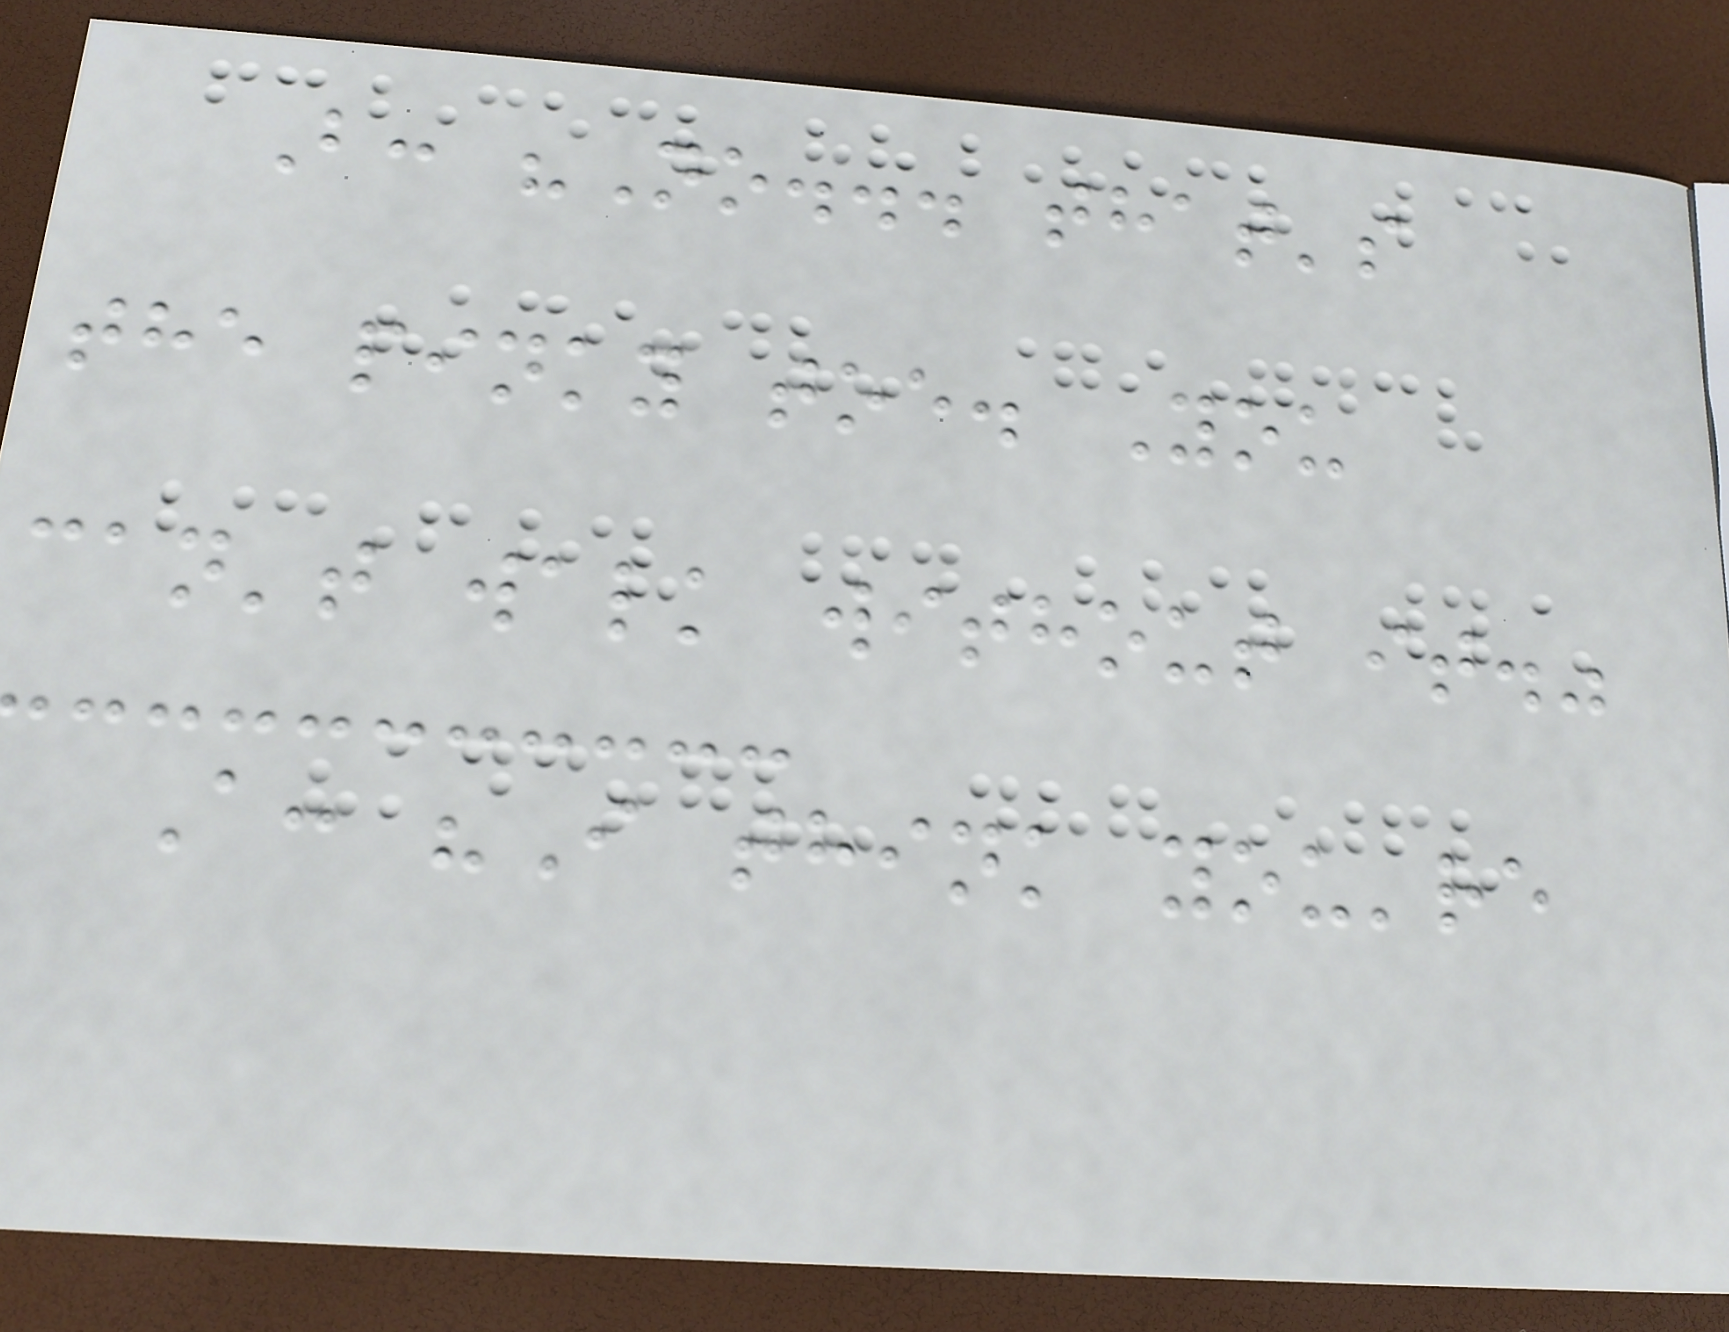B: "No... that's
the pinky toe. You
can't walk without it."
A: "I think you're
